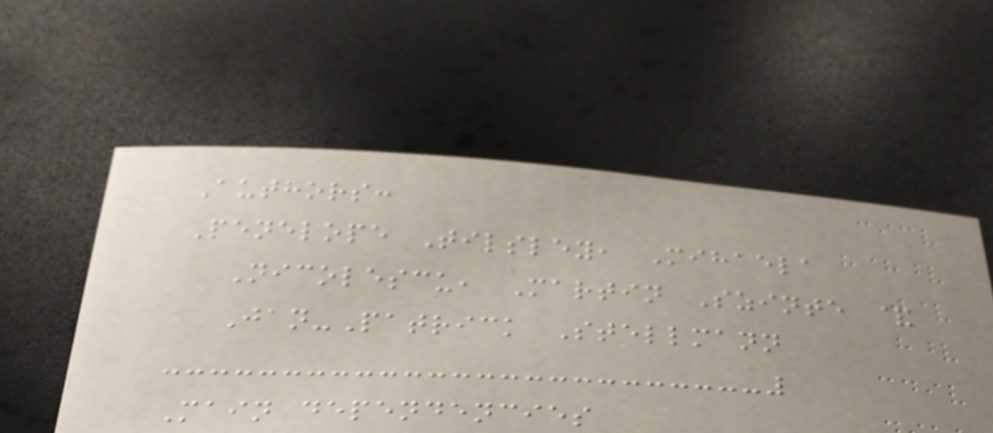Authors:
Penelope Tilsley, Mihaela
Nicolescu, Martin Szinte &
Jan-Patrick Stellmann
Main dependencies
